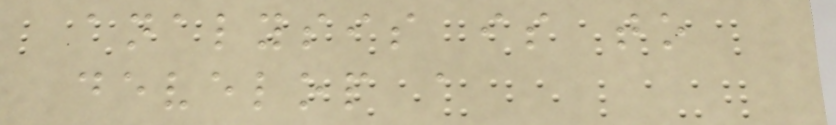analysis is to
develop a
